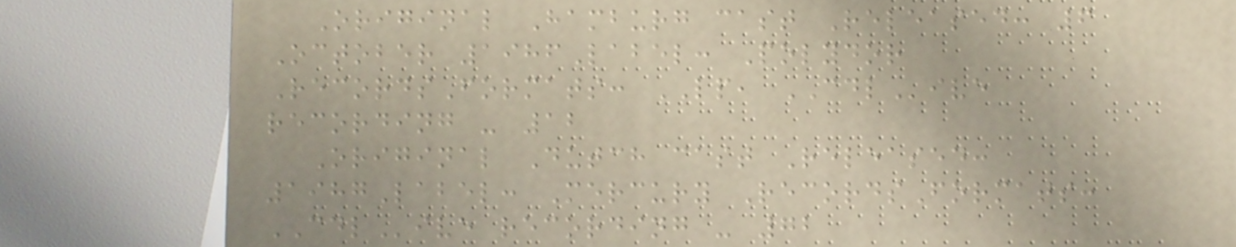Original Hamburg cast Released: 6
October 1986Label: Polydor
RecordsFormats: LP, CDLive
recording - 12
Original Dutch cast Released:
1987Label: Mercury RecordsFormats:
CDLive recording - 72
